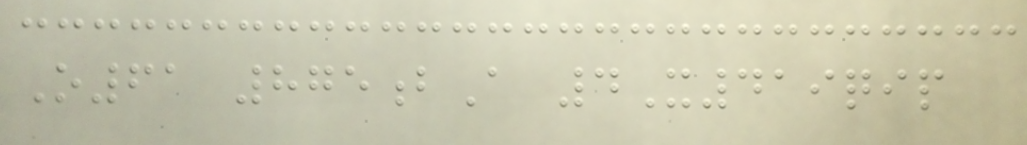O61 875bA 4X419qip
